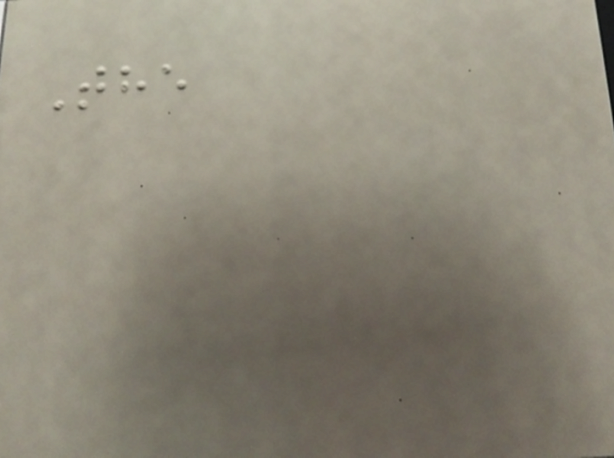The
